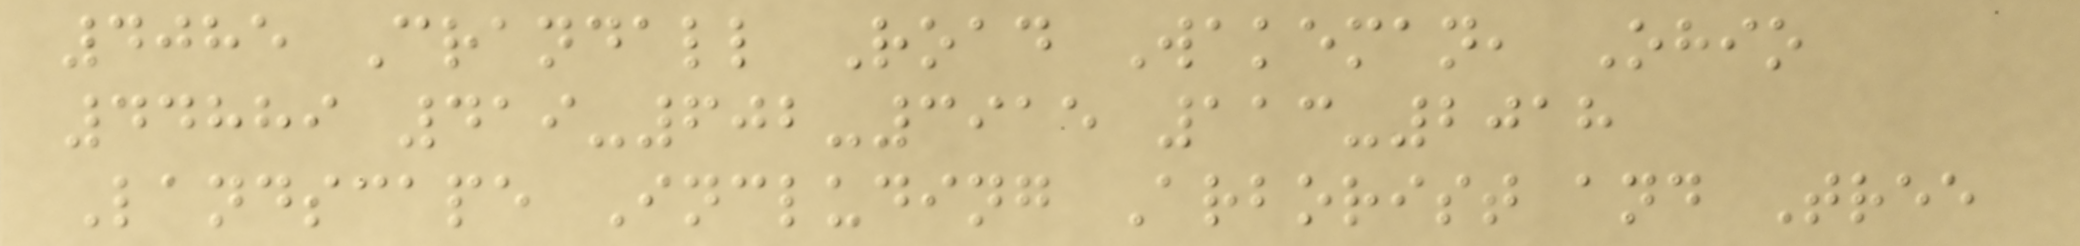4085 Crandall Road Wakeman, Ohio
44889 419-602-3915 113-2018
Landscape Including Arborist and Tree
